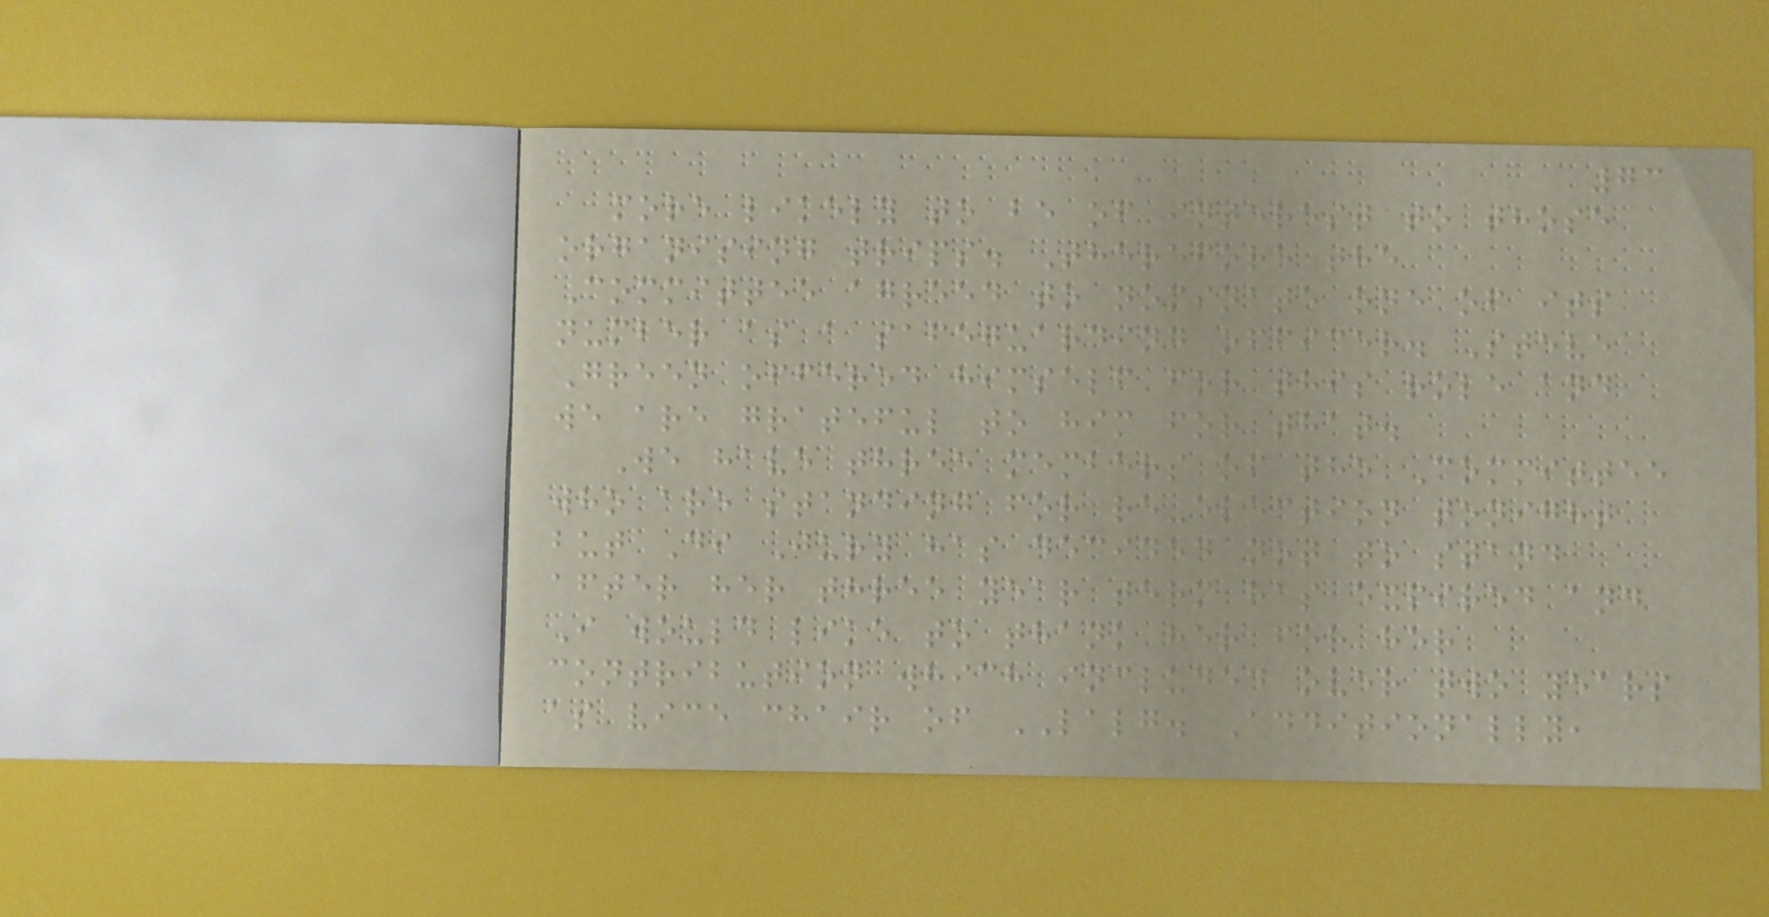73
more likely to be of interest to those
organising trips. Therefore the
Committee agreed to nominate one of its
number as a safeguarding officer. Steve
Green offered himself for this role and
we are grateful to him for that.
We have three members of the Committee
who are standing for re-election tonight
but Di Jury has decided not to stand
after her three year term has expired and
I would like to thank her for her
contribution which included over two years
as vice chair of LALG. Additionally,
